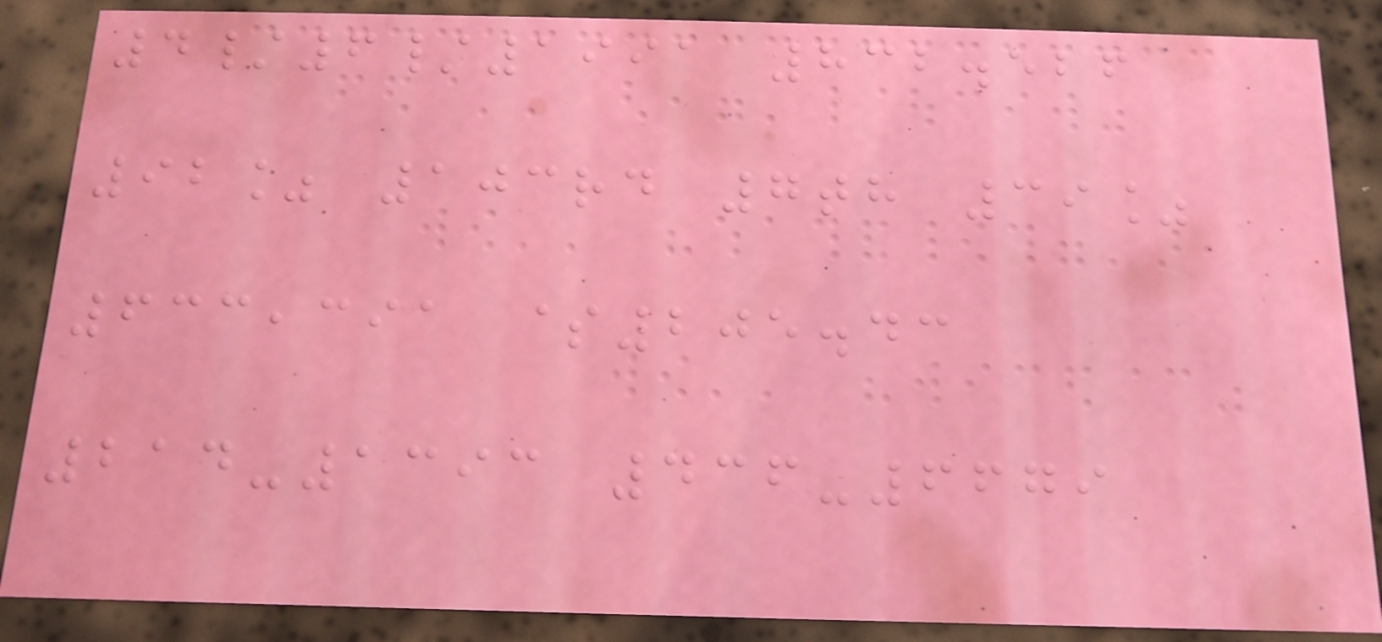4/6/1991 832.526
92% 103rd 7th 39%
633,391 $205.43
214-1393 436-6679
